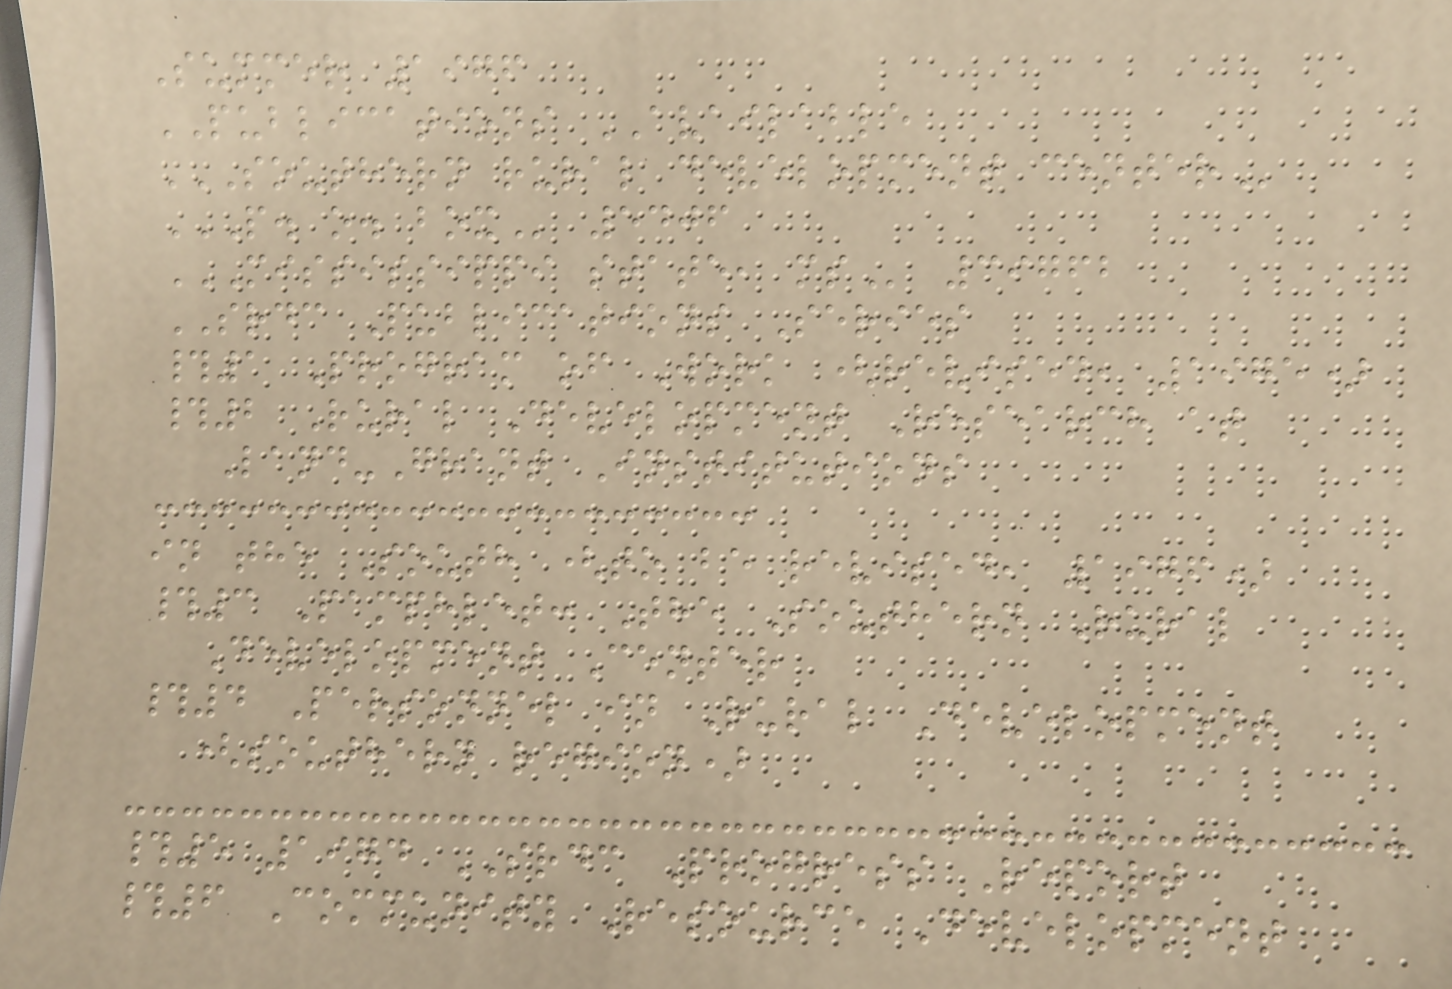Summer 1976
PUBLICATIONS AVAILABLE
SOUTHERN RURAL DEVELOPMENT CENTER
P. O. BOX 5406
MISSISSIPPI STATE, MS 39762
SRDC Publications Series
#1 Program of Work (revised, 1975)
#2 Rural Development Research at
Land-Grant Institutions
in the South (to be revised, 1976)
#3 Pamphlet: The Southern Rural
Development Center
#4 Personnel in Rural Development
(southern region)
#5 1974 SRDC Progress Report
#6 Community Resource Development
